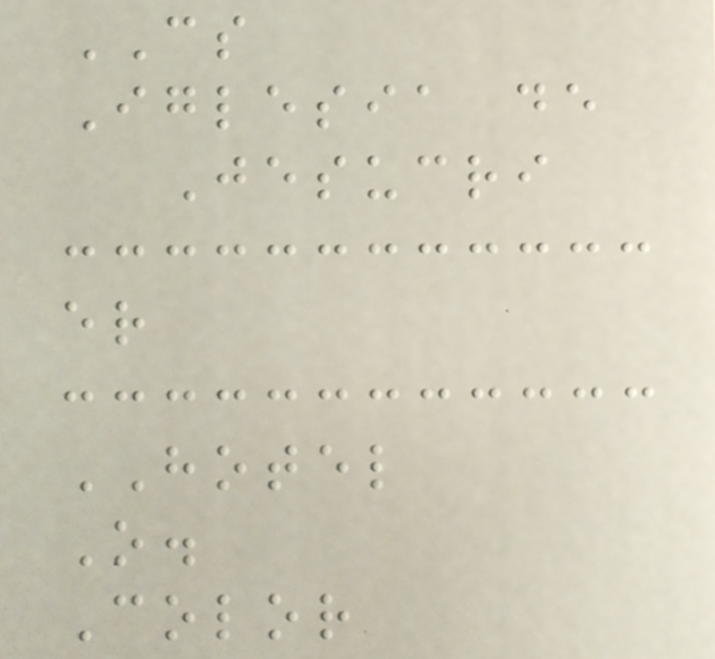CS
Iglesia de
Jesucri
er
HOTEL
O.
Color
